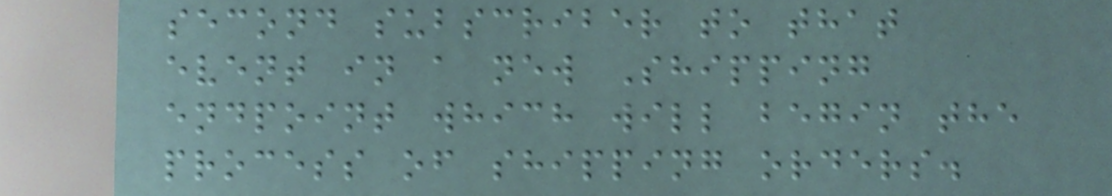second subscriber to that
event in a new Shipping
endpoint which will begin the
process of shipping orders.
